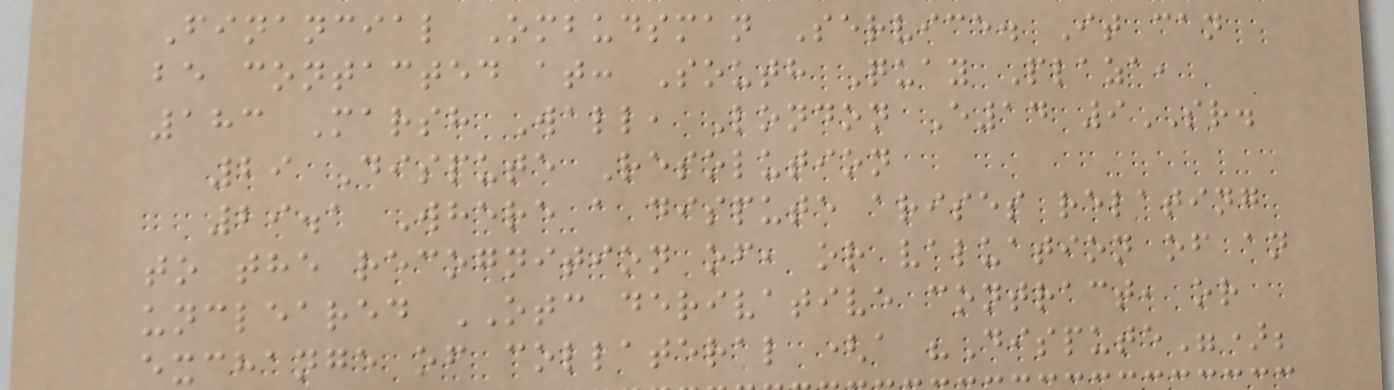Financial Ombudsman Service. It can
be contacted at: South Quay Plaza,
183 Marsh Wall, London E14 9SR.
29 Dispute Resolution
29.1 Where a dispute arises relating
to the recognition of, or valuation of an
uncleared OTC derivative contract, or
exchange of collateral (a "Dispute");
